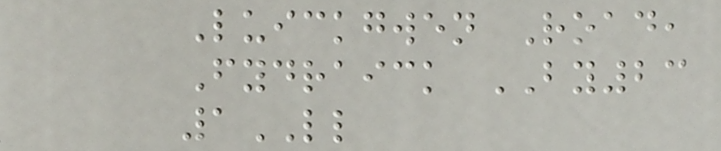Luickgwen Road,
Fydraick BY23
1LL
